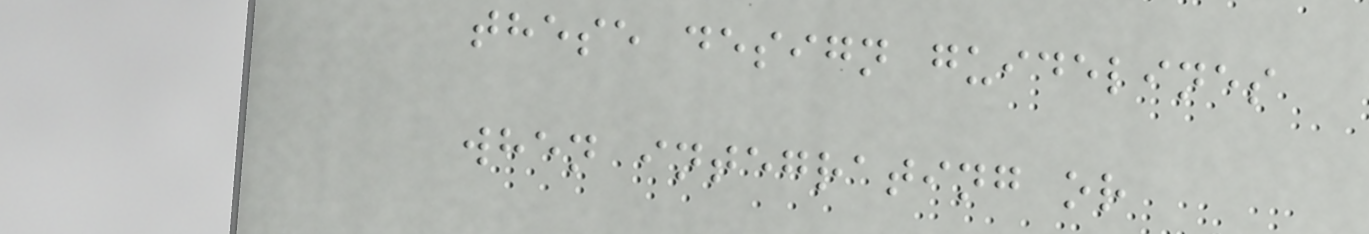these design guidelines
when integrating or
